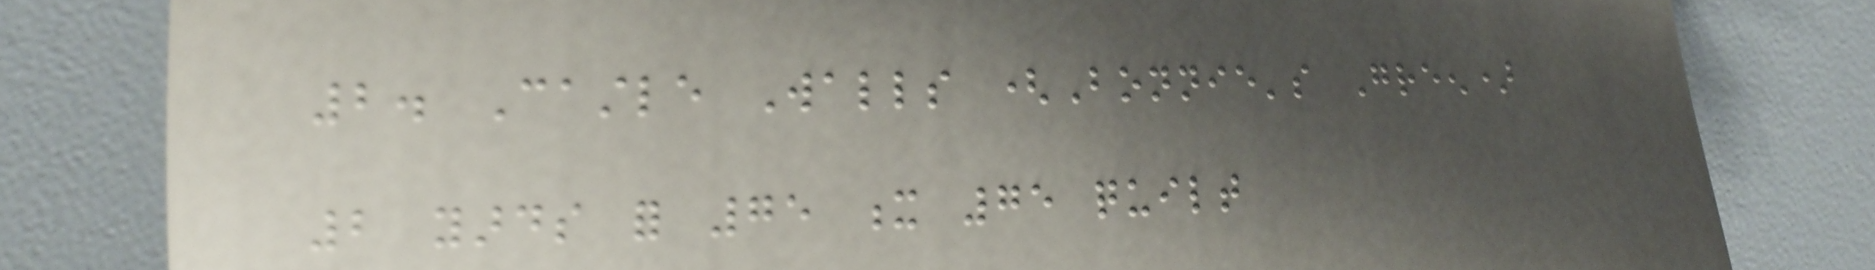2. Castle Walls (Bonnie's Green)
2 yards for 75 x 75 quilt
